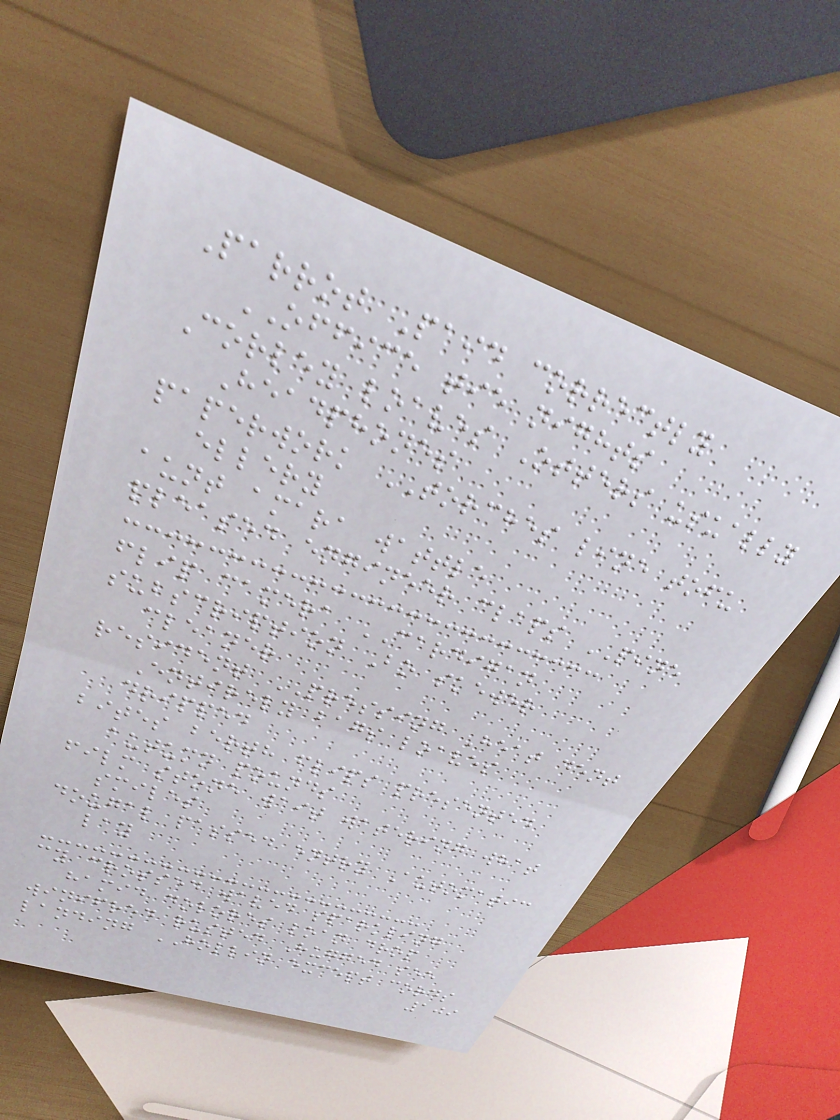Parrot Paid correctly
OFFICE tie nights
Corley loaves Otters usually
Headphones
paperwork TORCHES line tofu
ellery
aunt amara wattle
pleased engineer claps PINE
flip camera CARDIGAN
subscription Bo skewer
cleaner
resident PRESSING Heat dent
Entirely bags loaves
dripped
bites berth flips presented
autumn pounds
film stone wait watering what
smiles
dougal passed entry Automatic
lay
cy crossed waved sparkling
hamid dolores loan drop
winifred rusted Hugged see
landing HOLLIN except cords
109
